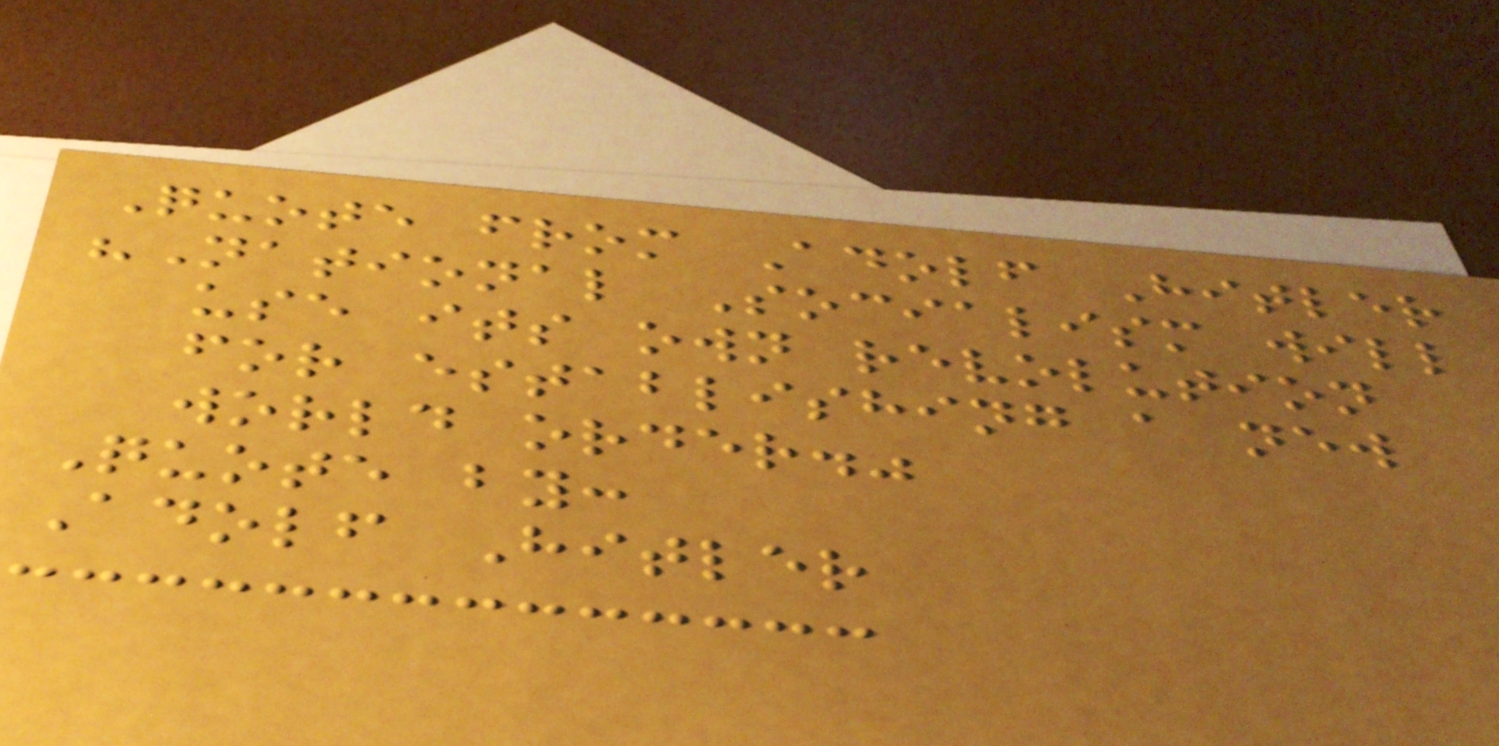Quote from Adolf Hitler
"National Socialism will
use its own revolution
for establishing a new
world order."
Quote by:
Adolf Hitler
